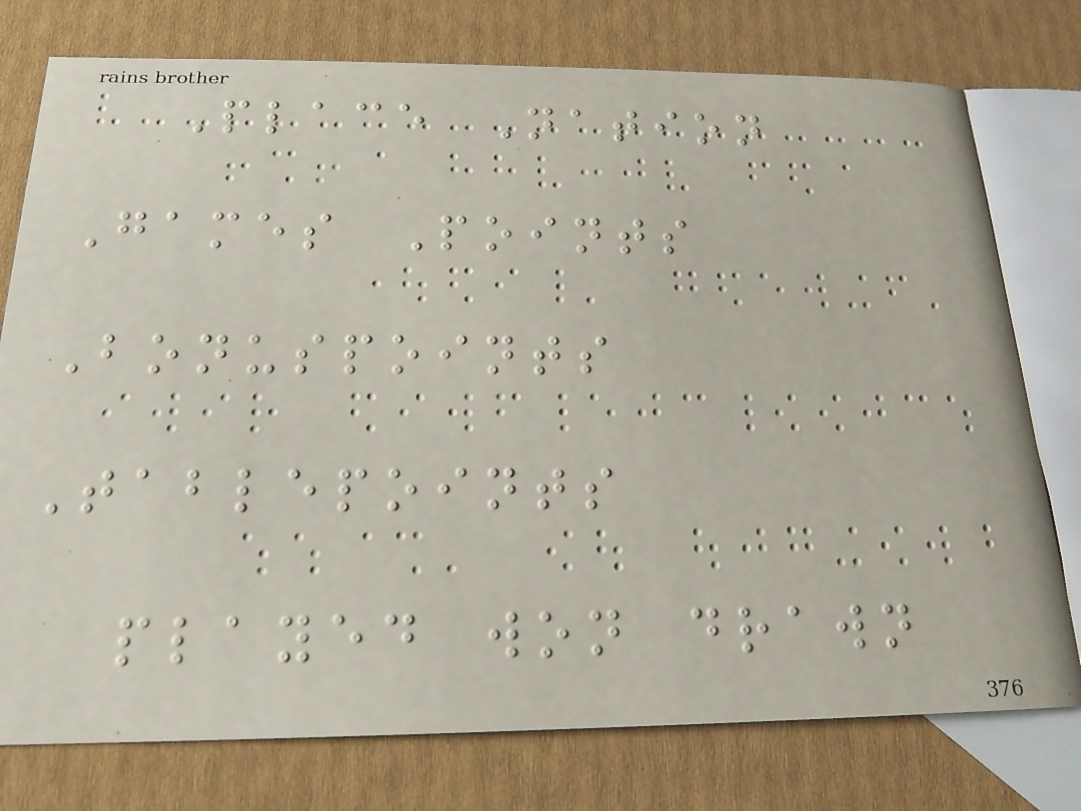Place Nation
Games Points
Bonuspoints
Tablepoints
played won drawn
